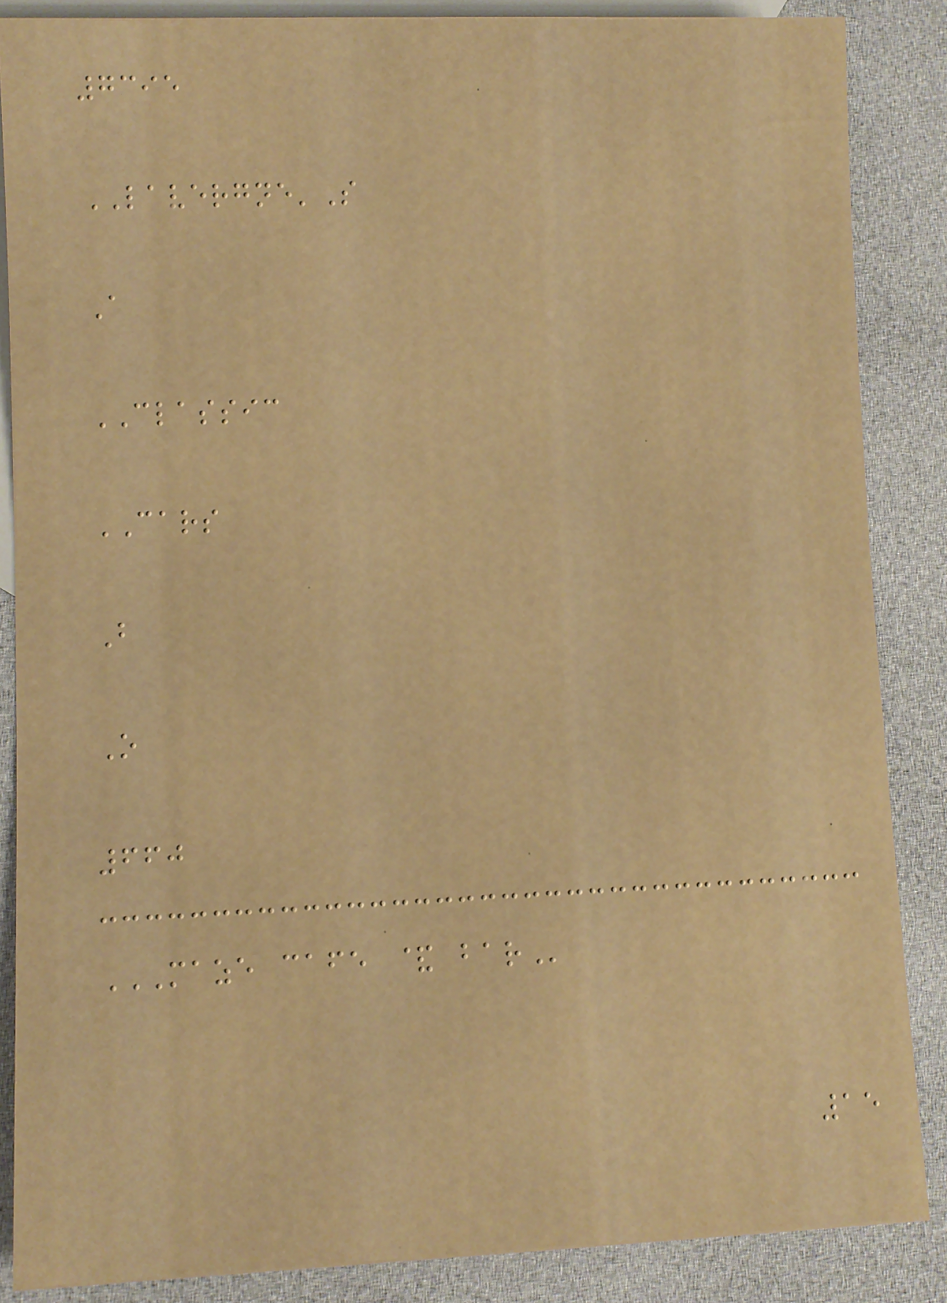7395
LAVERGNE'S
A
CLASSIC
CARS
B
O
660
MAZE CAFE & BAR
15
